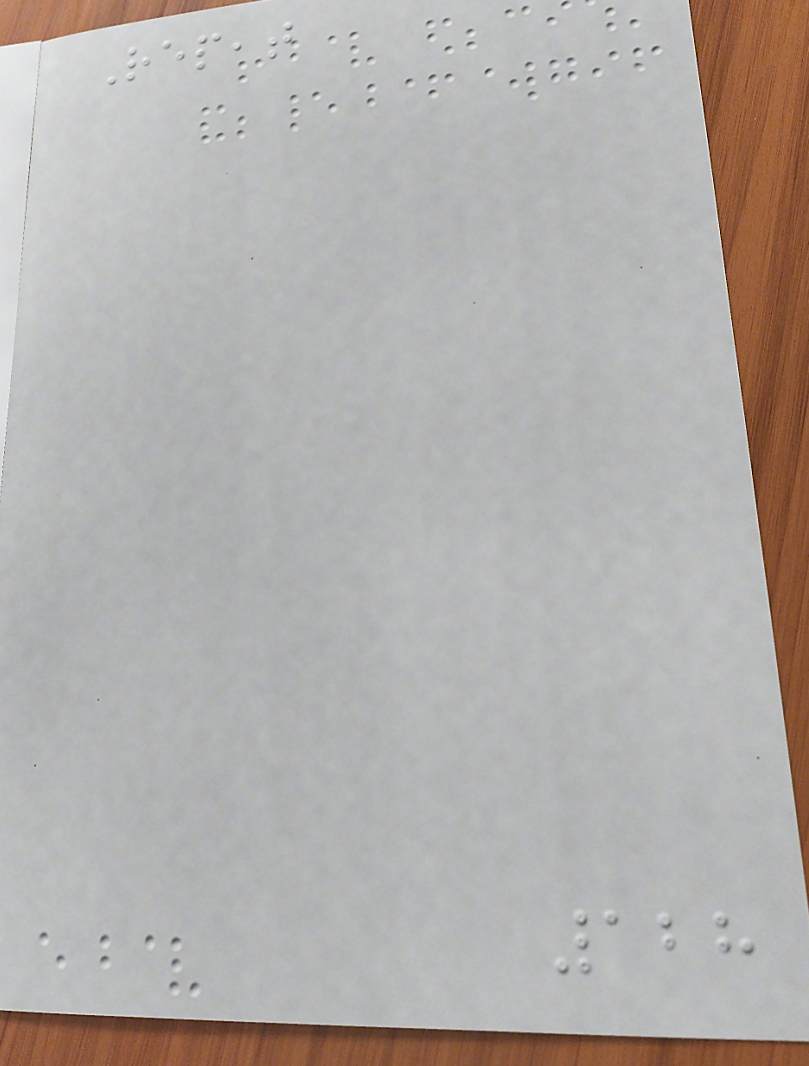Repeat
128
